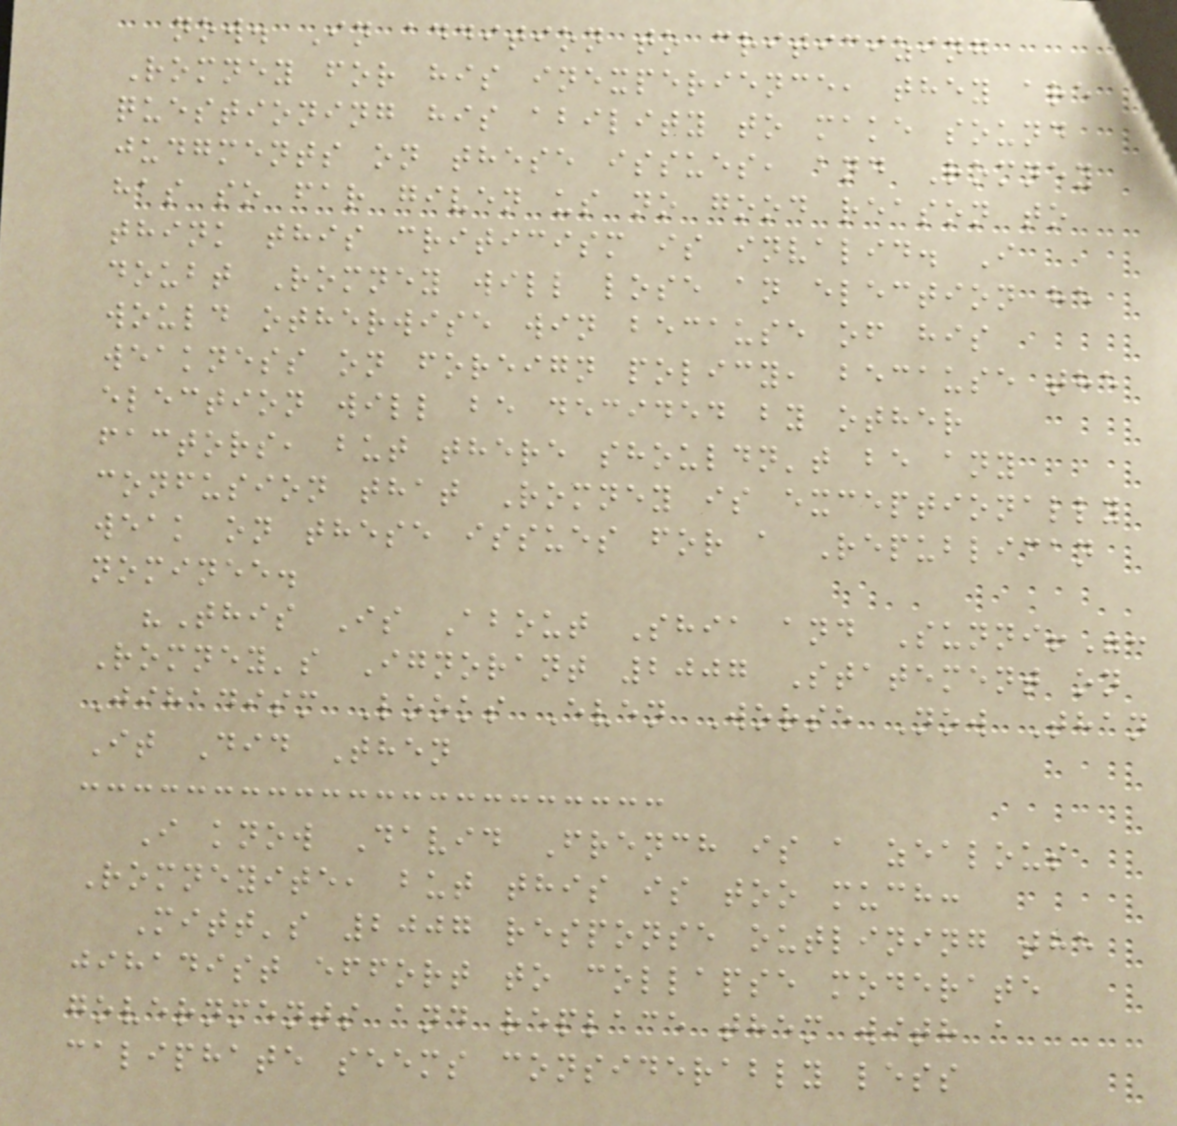now. In addition to criticizing
Romney for his inexperience, they are
questioning his ability to make sound
judgments on these issues, and Romney
has so far given us no good reason to
think this criticism is invalid. I
doubt Romney will lose an election he
would otherwise win because of his
weakness on foreign policy, because the
election will be decided by other
factors, but there shouldn't be any
confusion that Romney is exceptionally
weak on these issues for a Republican
nominee.
"This Is About Shia and Sunni!":
Romney's Ignorant 2007 Statement on
Jihadism Looks Even Worse Now Than
It Did Then
I know David French is a zealous
Romneyite, but this is too much:
Mitt's 2007 response outlining the
jihadist effort to collapse moderate
governments and replace them with a
caliphate seems considerably less
